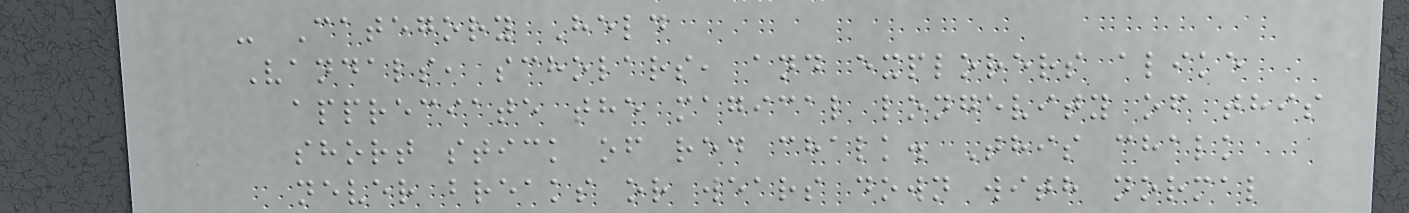- Category Held
Vandals, scholars, and explorers alike
appreciate the magical longevity of this
short stick of red chalk. This chalk
never breaks or wears down with normal
